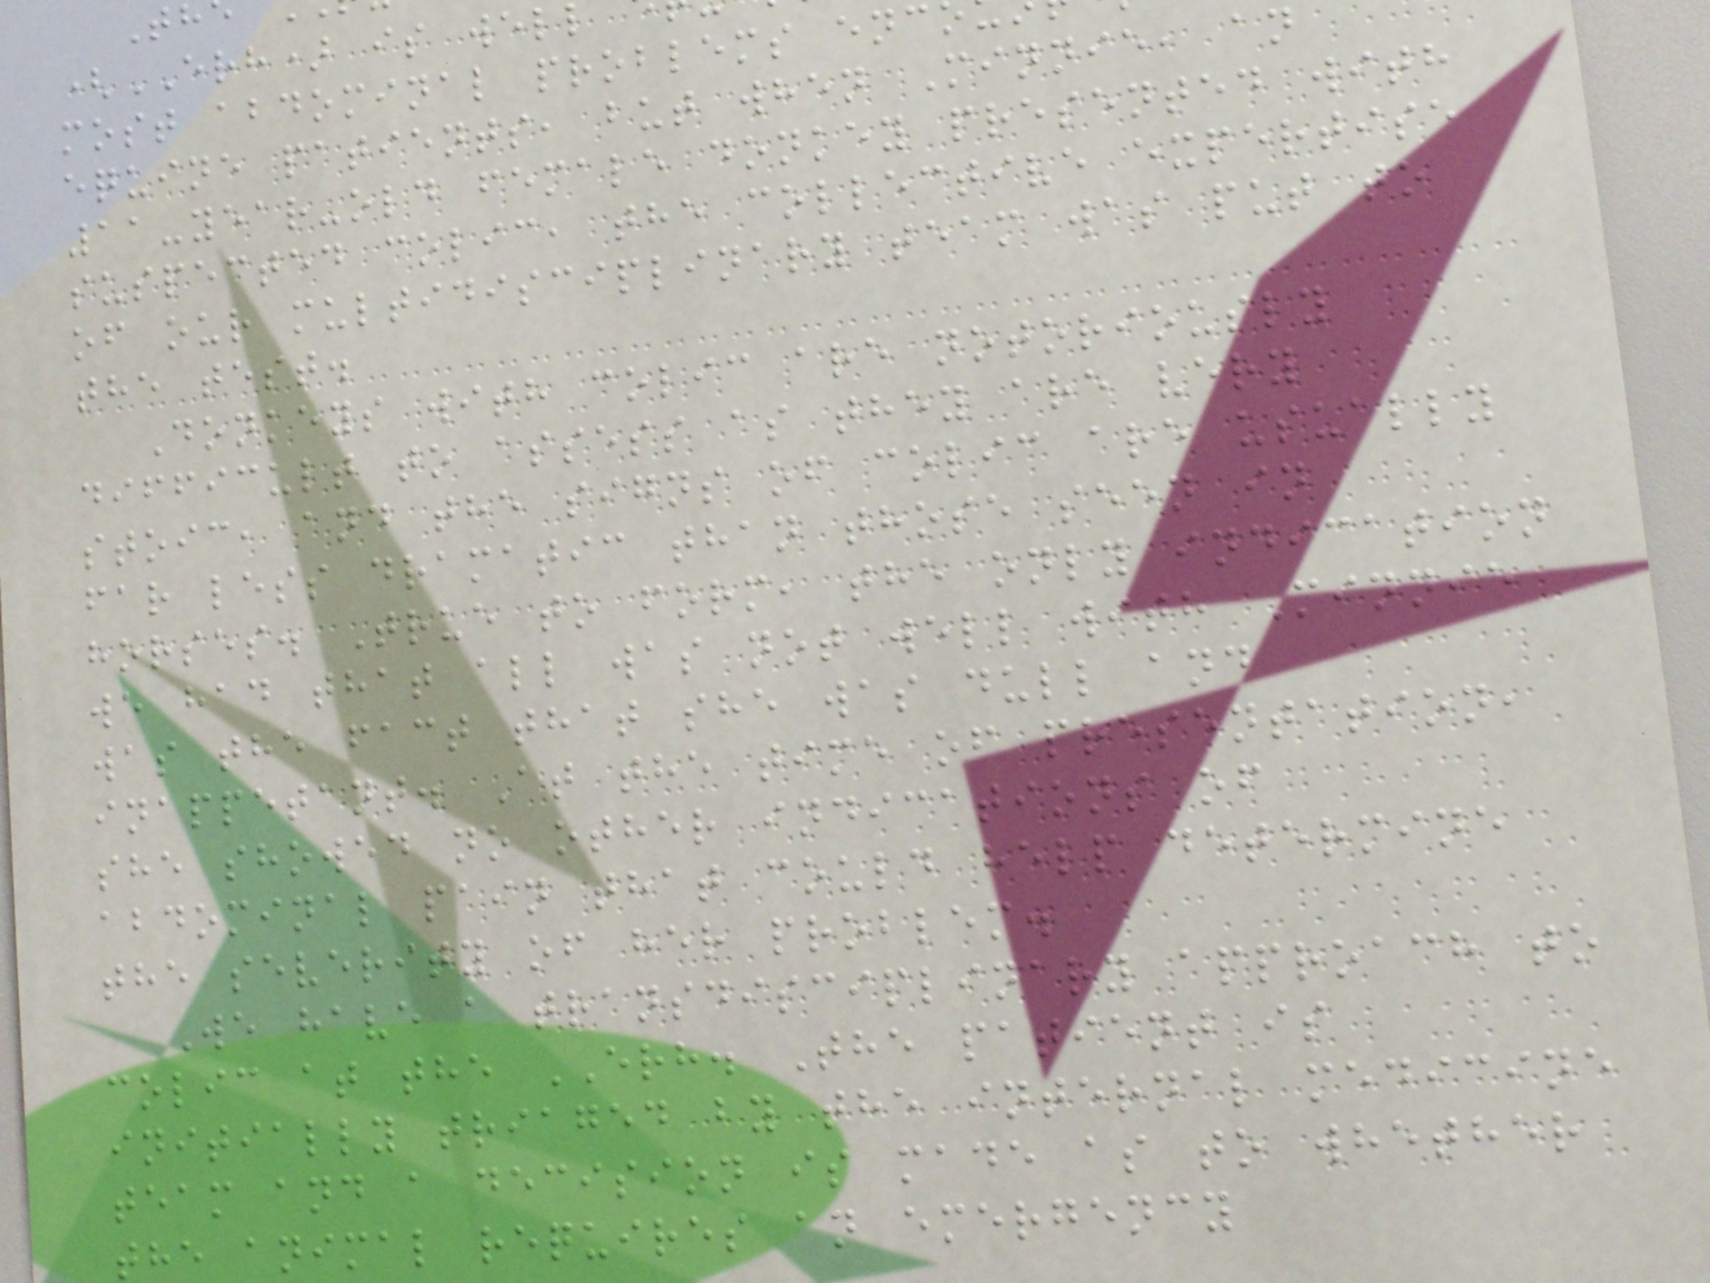(ERH) is wel
most abdominal problems enc
equine patients, but when Minnie, an
11-year-old female donkey presented with
suspected colic, the collective expertise
of our multidisciplinary team was put to
the test.
Donkeys with colic are notoriously
difficult to assess as they are very
stoic, and the signs of colic are usually
far less dramatic than those seen in
horses. True to form, the only indication
we had that all was not well with Minnie
was the fact that she was dull and
inappetant. At the time of presentation,
she showed no other indications of
abdominal pain that could help determine
the severity of her problem.
We have a transdisciplinary approach to
colic at the ERH. The patient is
initially triaged by the internal medicine
team and a decision is made as to whether
the animal requires an emergency
